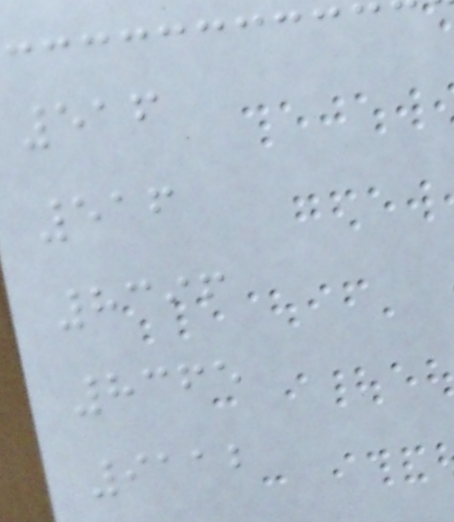516
516
8396
8365
9112
